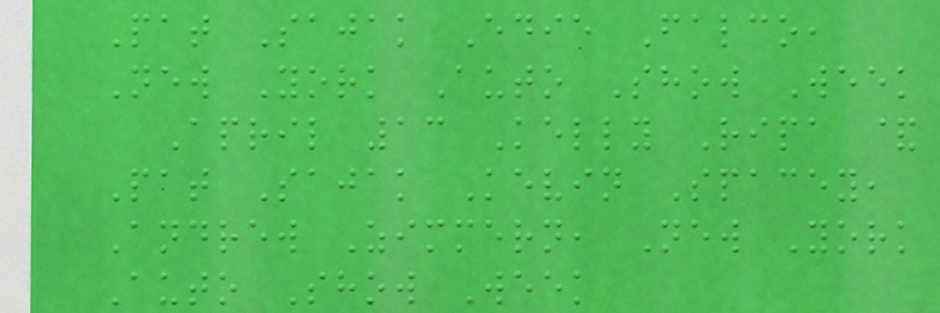Pat Sajak Edie Falco,
New York Auto Show Week
April 13 Kelly Ripa &
Pat Sajak Kevin Spacey,
Andrew Zimmern, New York
Auto Show Week
